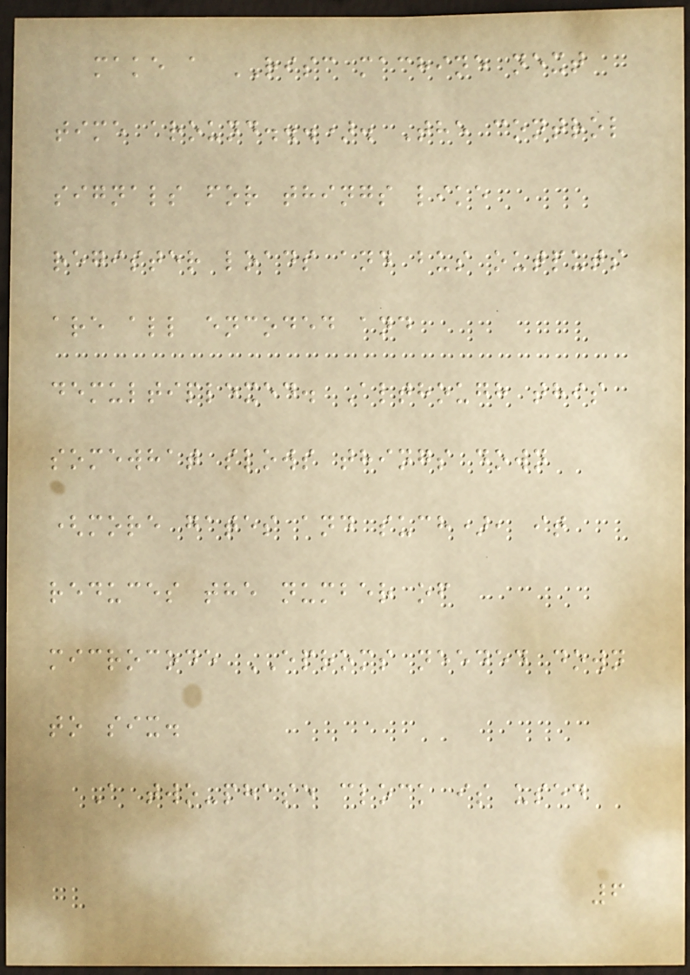make a RISC machine next
time around...). The control
signals for things like
register loads and bus outputs
are all encoded and
demultiplexed. Although this
somewhat slows things down
(more gates and such), it
reduces the number of
microcode EPROMS needed down
to six.
A two-phase clock is used
6
